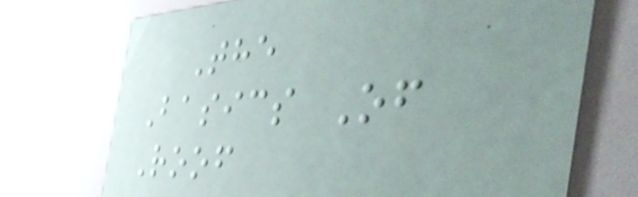The
Basics Of
Roof
